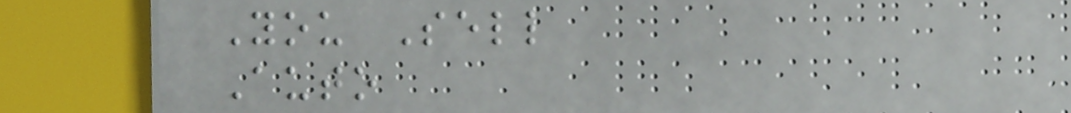You Sell
Auto
